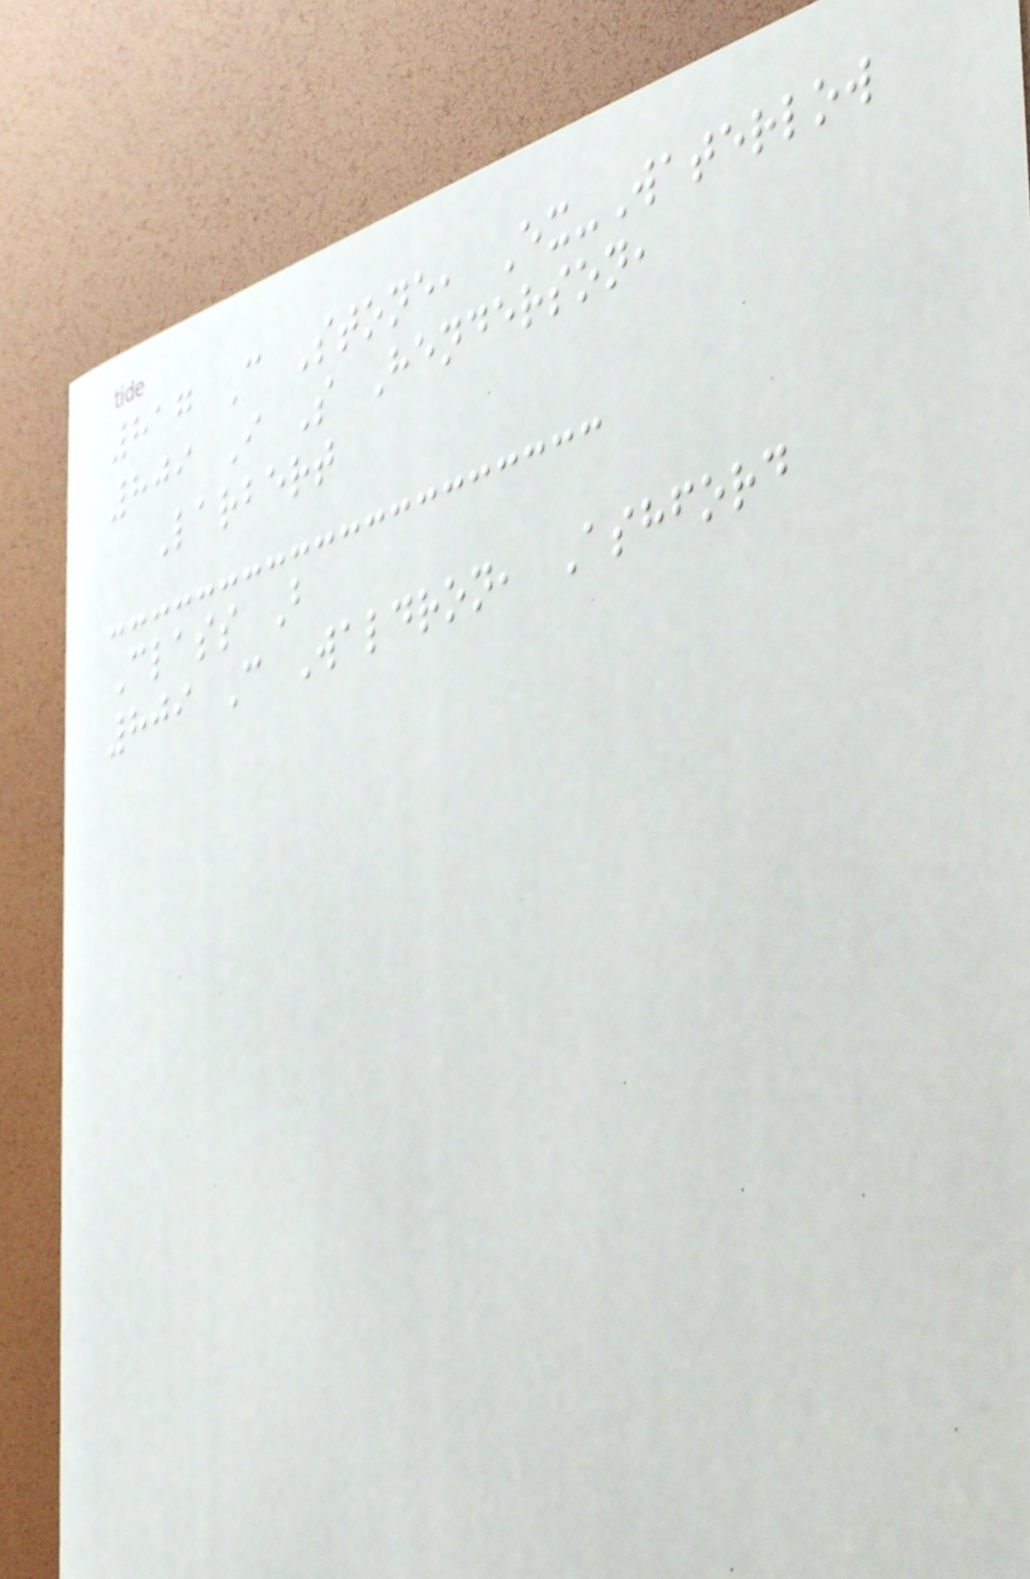817 C Stone, Ex-Waterlow
809 I S Henderson,
Larbert
Class B
809 C Waldron, Ashford
